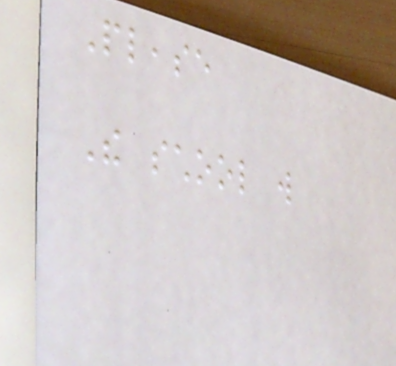Please
The school will
